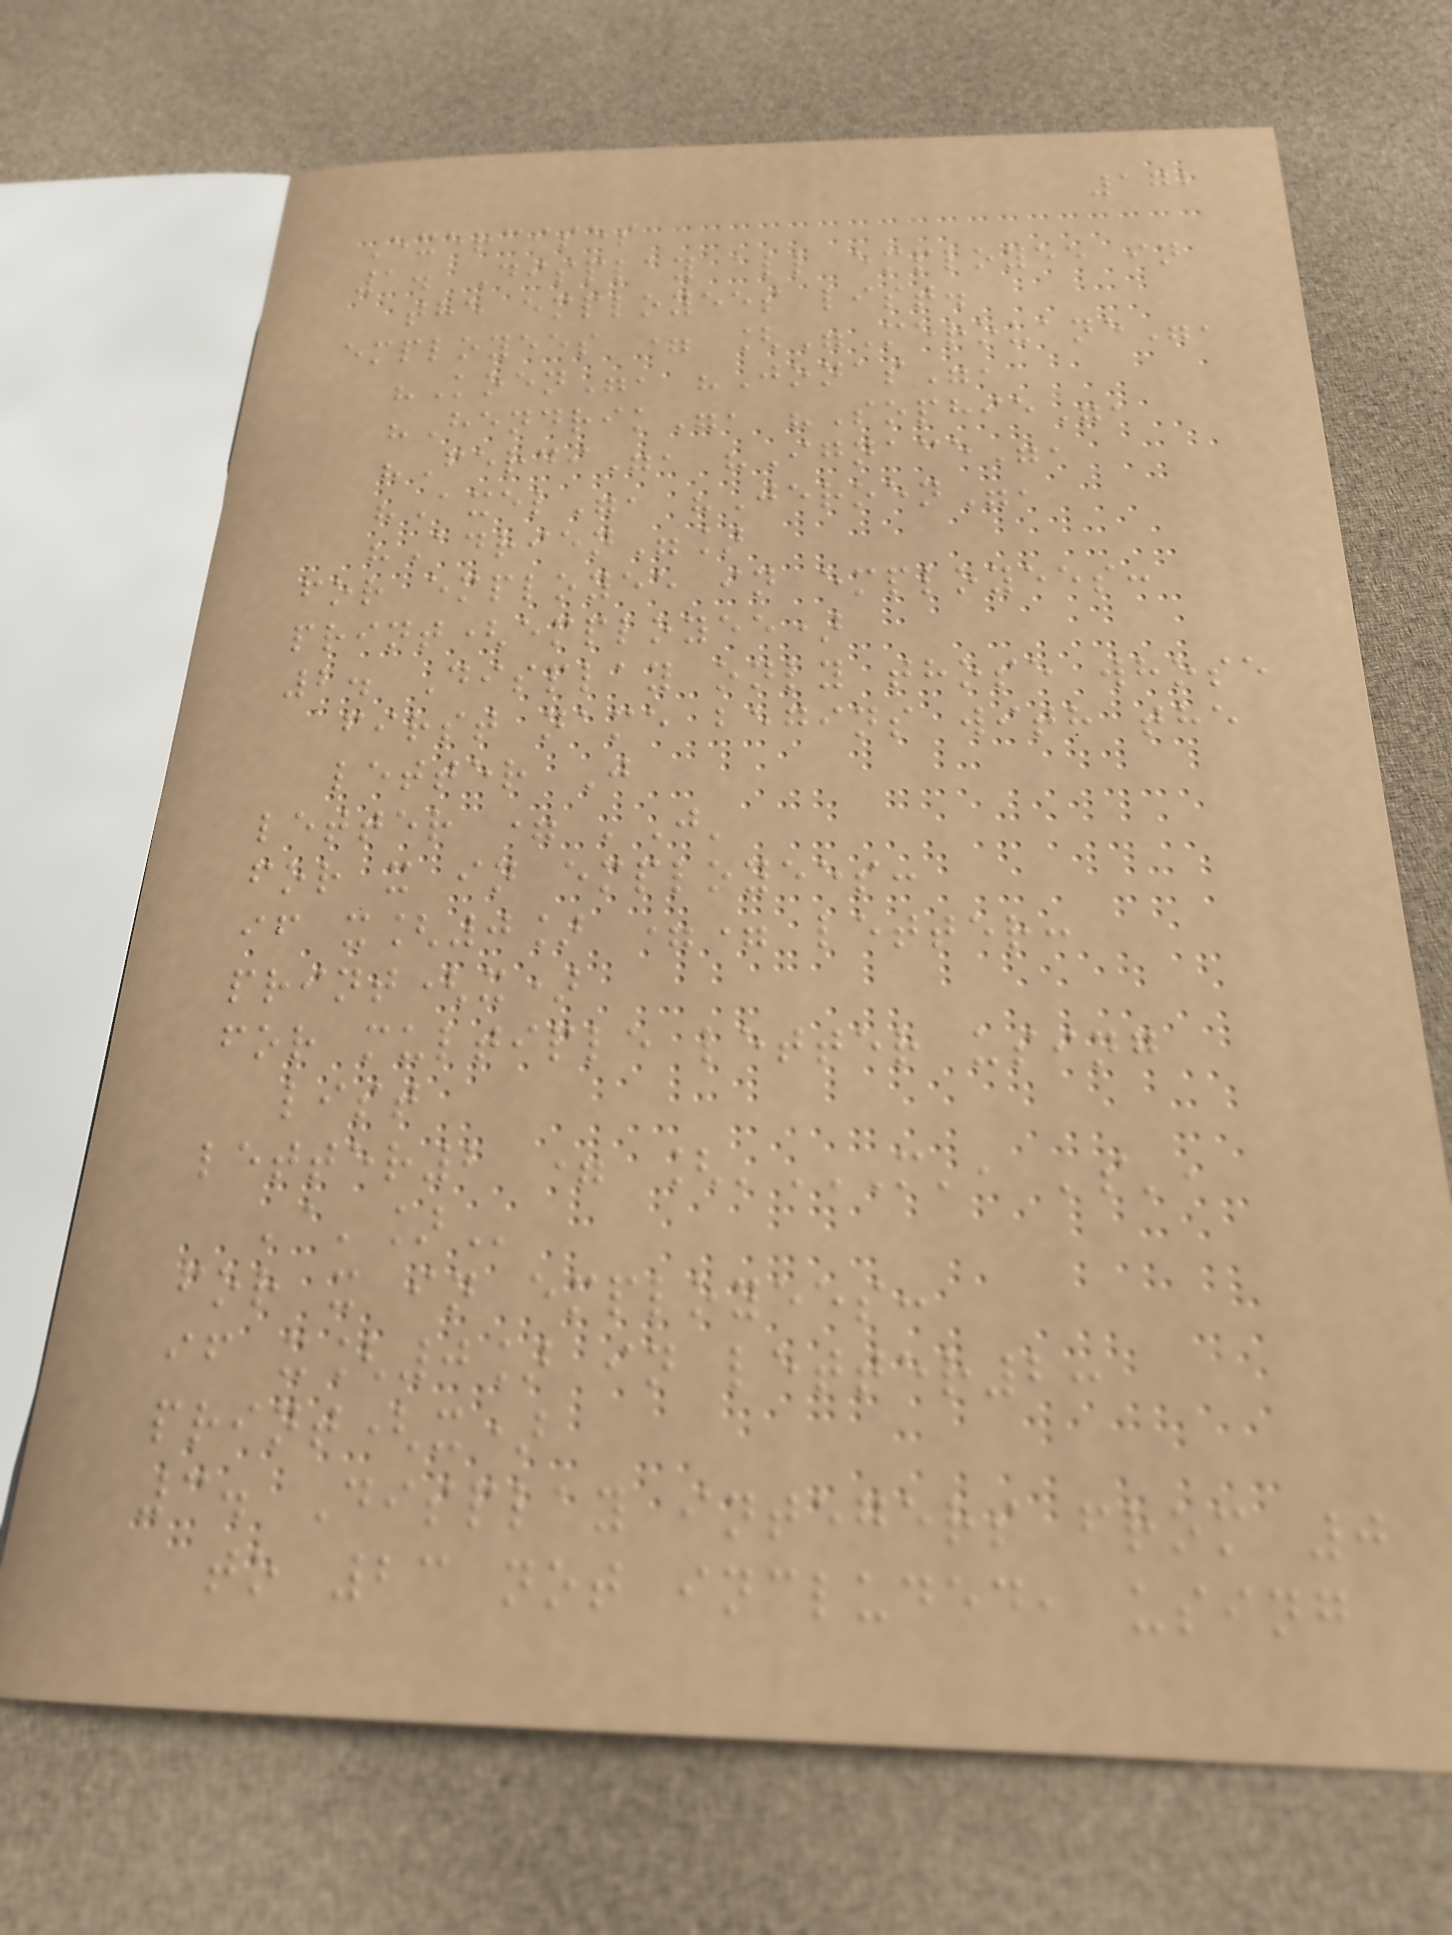172
Exercises
1. Display all employee in
the employees list.
employees = ["Merouane",
"Koen", "Jonas",
"Hendrik", "Sophie",
"Ferdi", "Ignace",
"Axel", "Jeroen",
"Adrien"]
for employee in employees:
print(employee)
2. Display only those whose
first name begins with the
letter J
letter = 'J'
for x in employees:
if x[0] == letter:
print(x)
for multiple letter using
list
letter2 = ['M', 'S',
'A']
for x in employees:
if x[0] in letter2:
print(x)
3. Display integers from 0
to 23 not included, using
